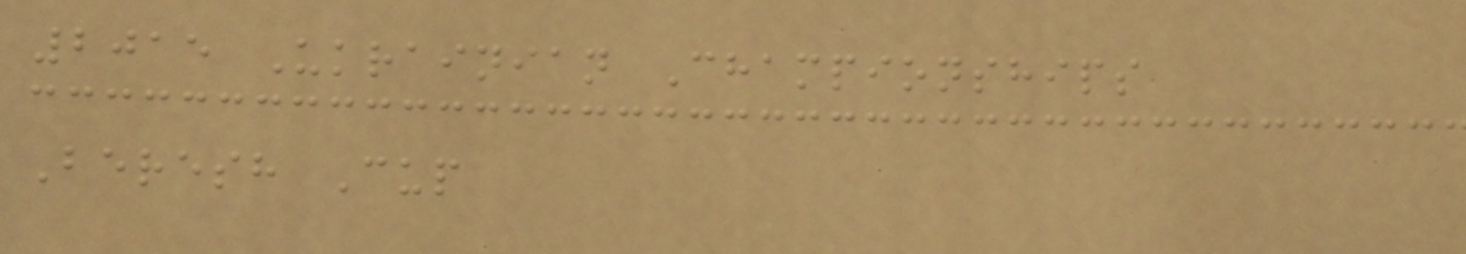2015 Ukrainian Championships
Beresh Cup
